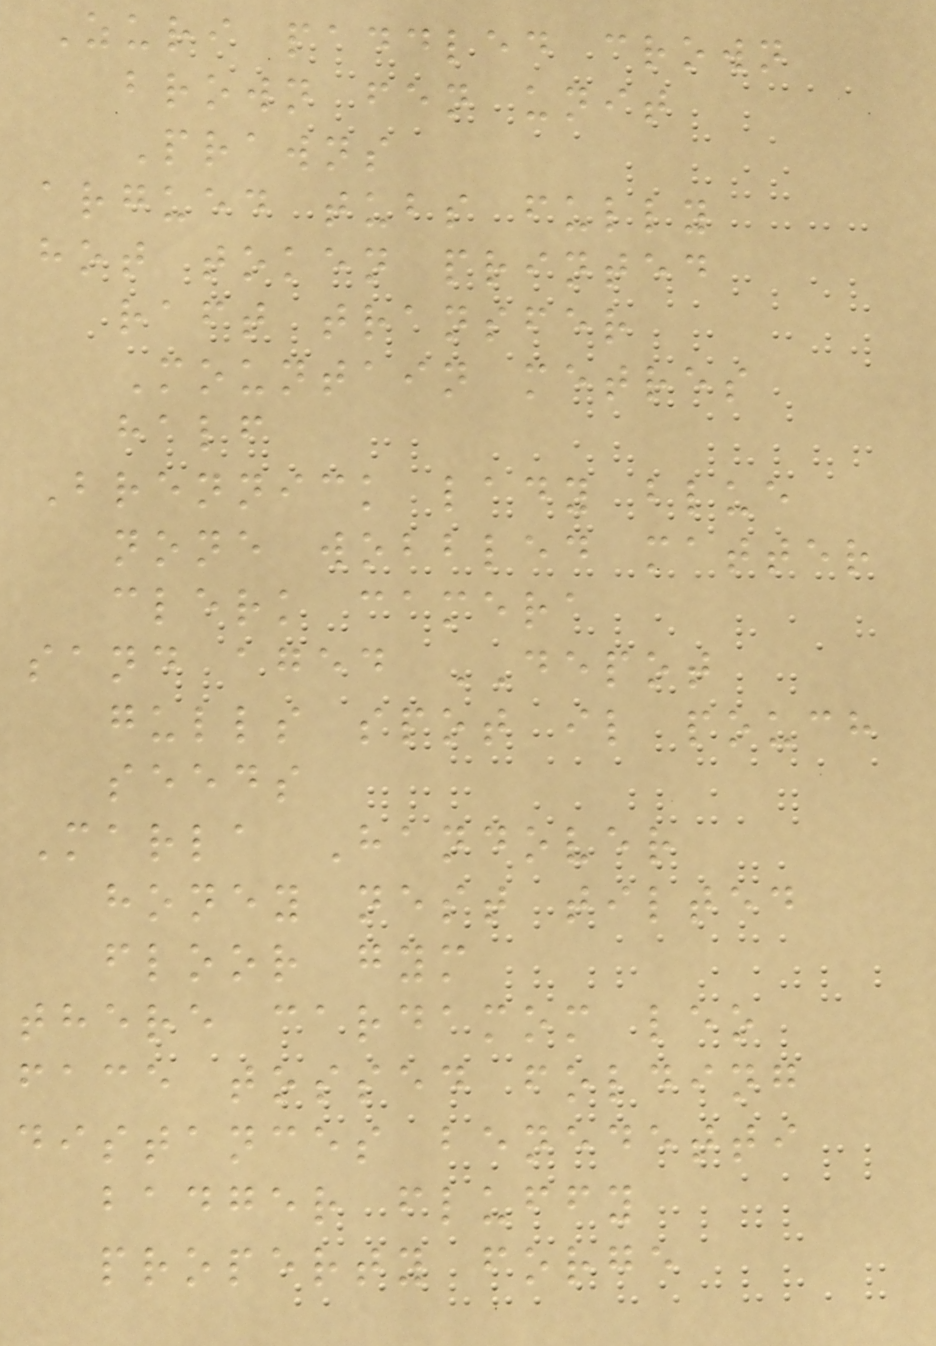Zuri paddled crown
brown fen unit
Prawns
argued tubs fully
hot token printed
raft transfer
Mountain metres
half
Brennick lady blue
none wobbled matter
clerk camera
sand aged DEPOT
gulls spot il pouch
seeds
Marla Handover
honey nest tilted
floor gym
there cardamom leo
face tossed folding
distances benedetti
badger fluffy
property forge
